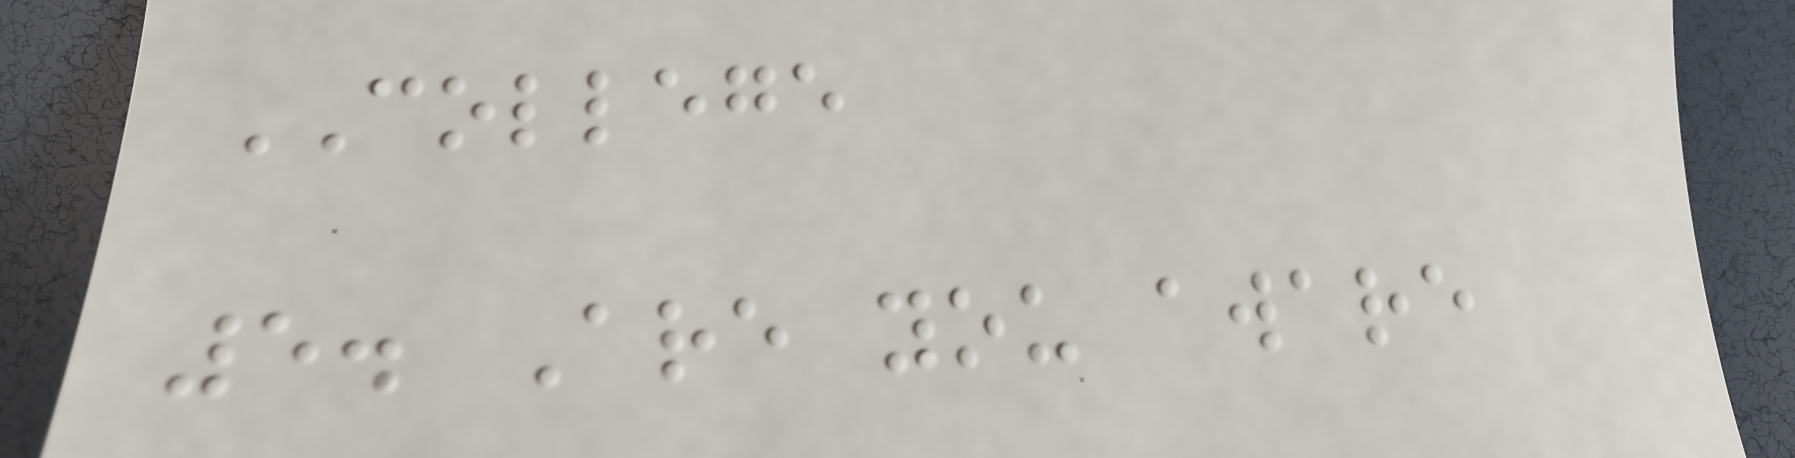COLLEGE
5. Are you aware
